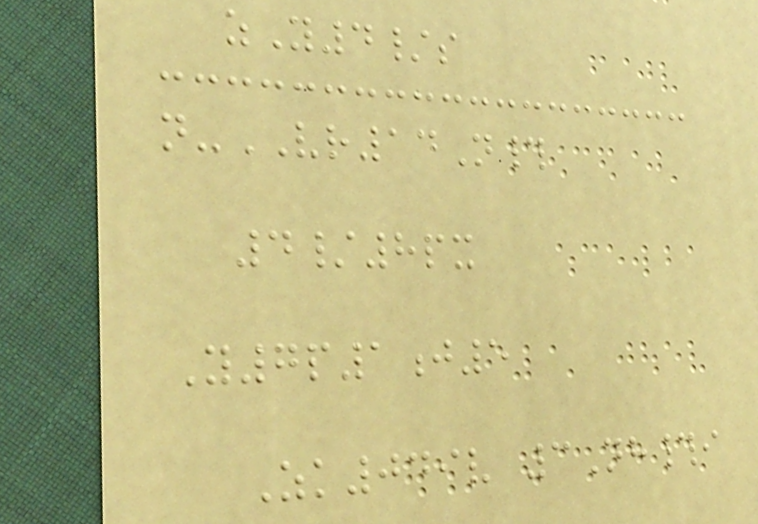zY4/s
n-VR14N#
4/8px
Y7p1j5
Zk049v 3Nh#i
